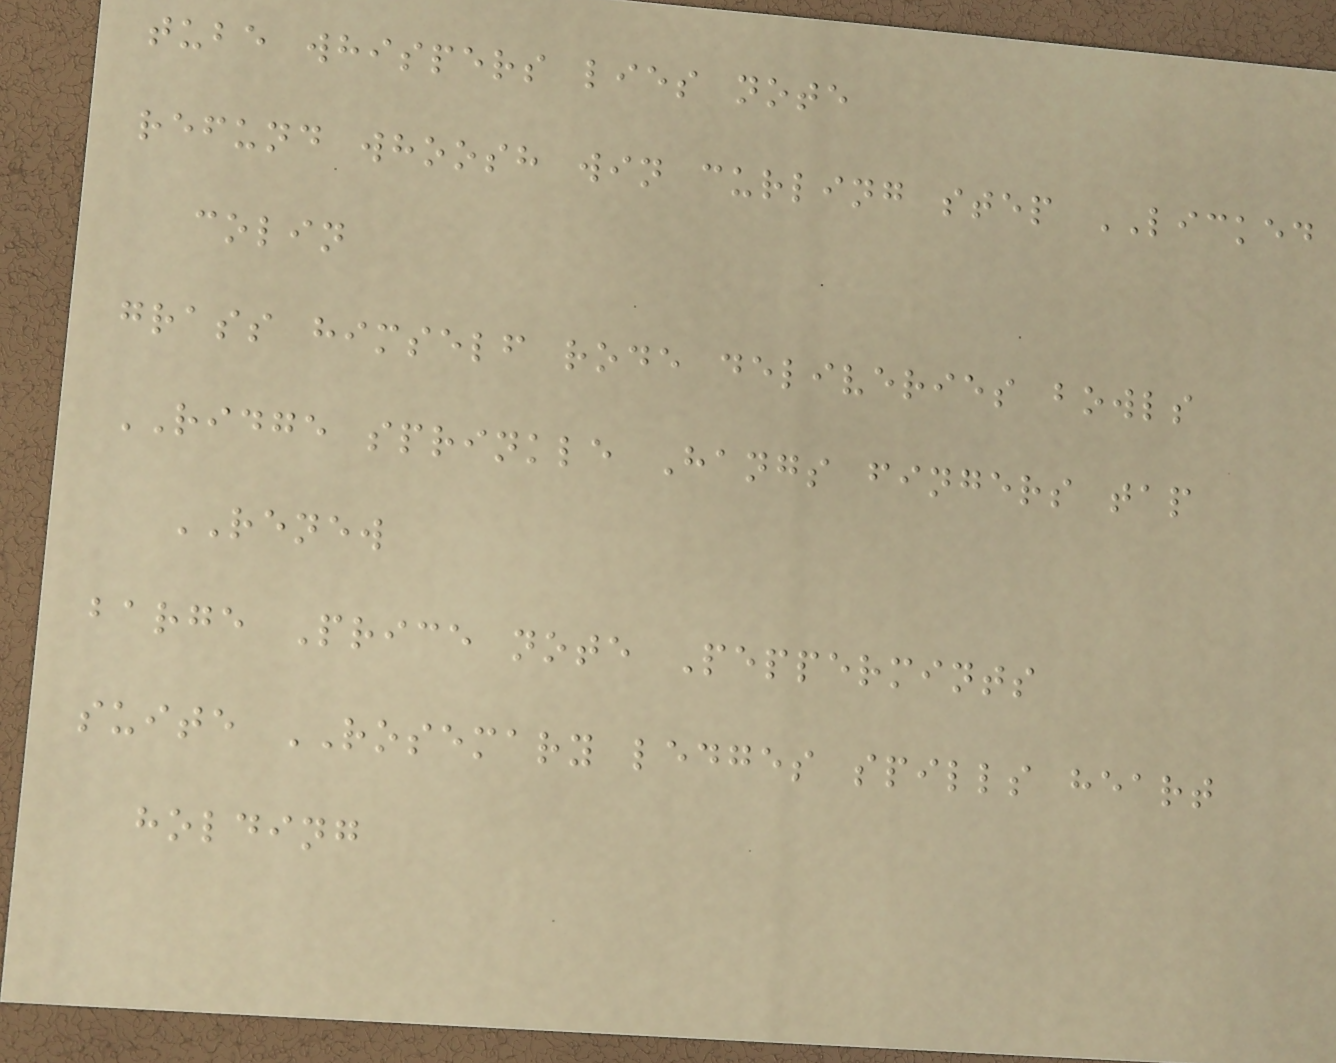tube whispers lies note
refund whoosh win curling step LICKED
colin
grass himself rode deliveries bowls
RIDGE sprinkle Hangs fingers tap
RENEW
barge Price note Peppermints
suite ROSEMARY ledges spills heart
holding
